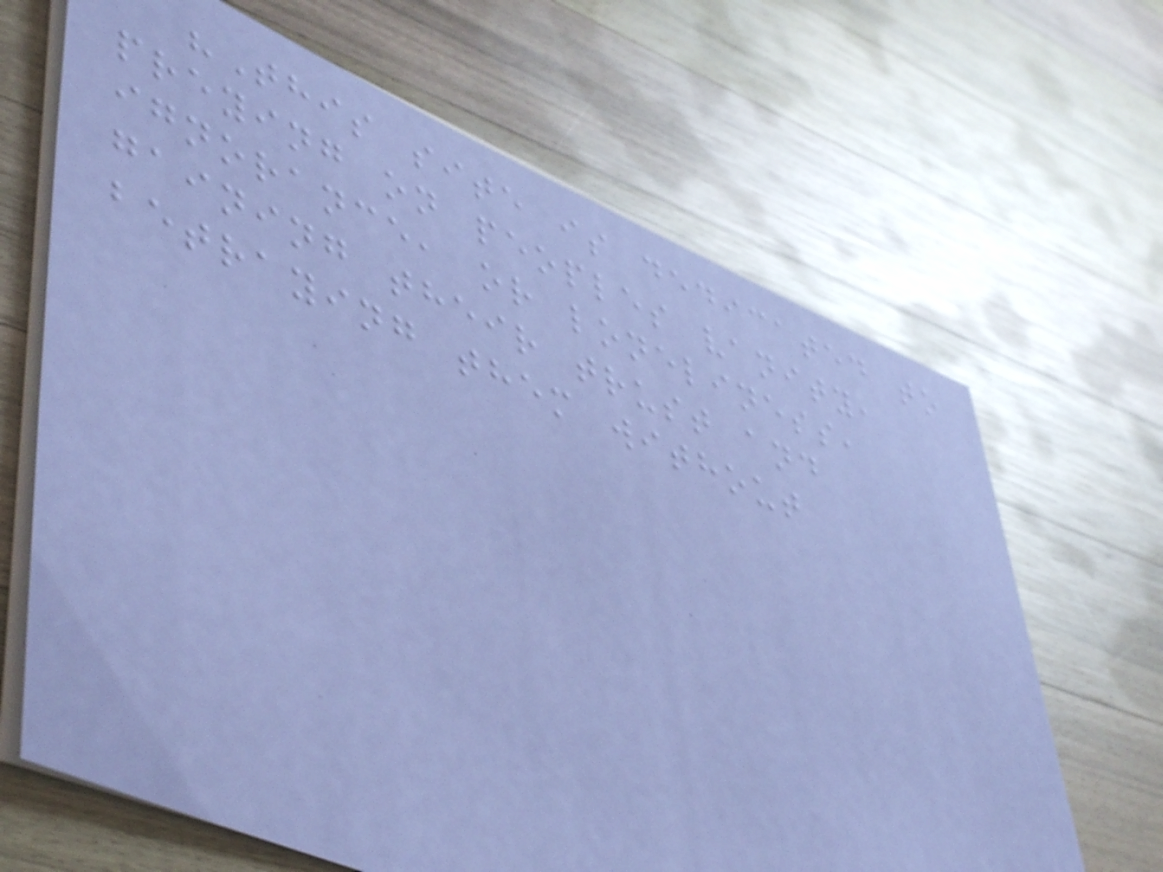"This site is dedicated to
preying on peoples vanity,
ignorance, or loneliness,
gaining their trust and
betraying them without
